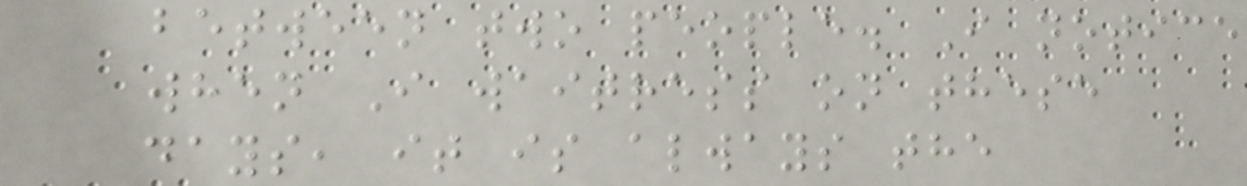between two people. I notice
when I waitress on these
days, it is always the
